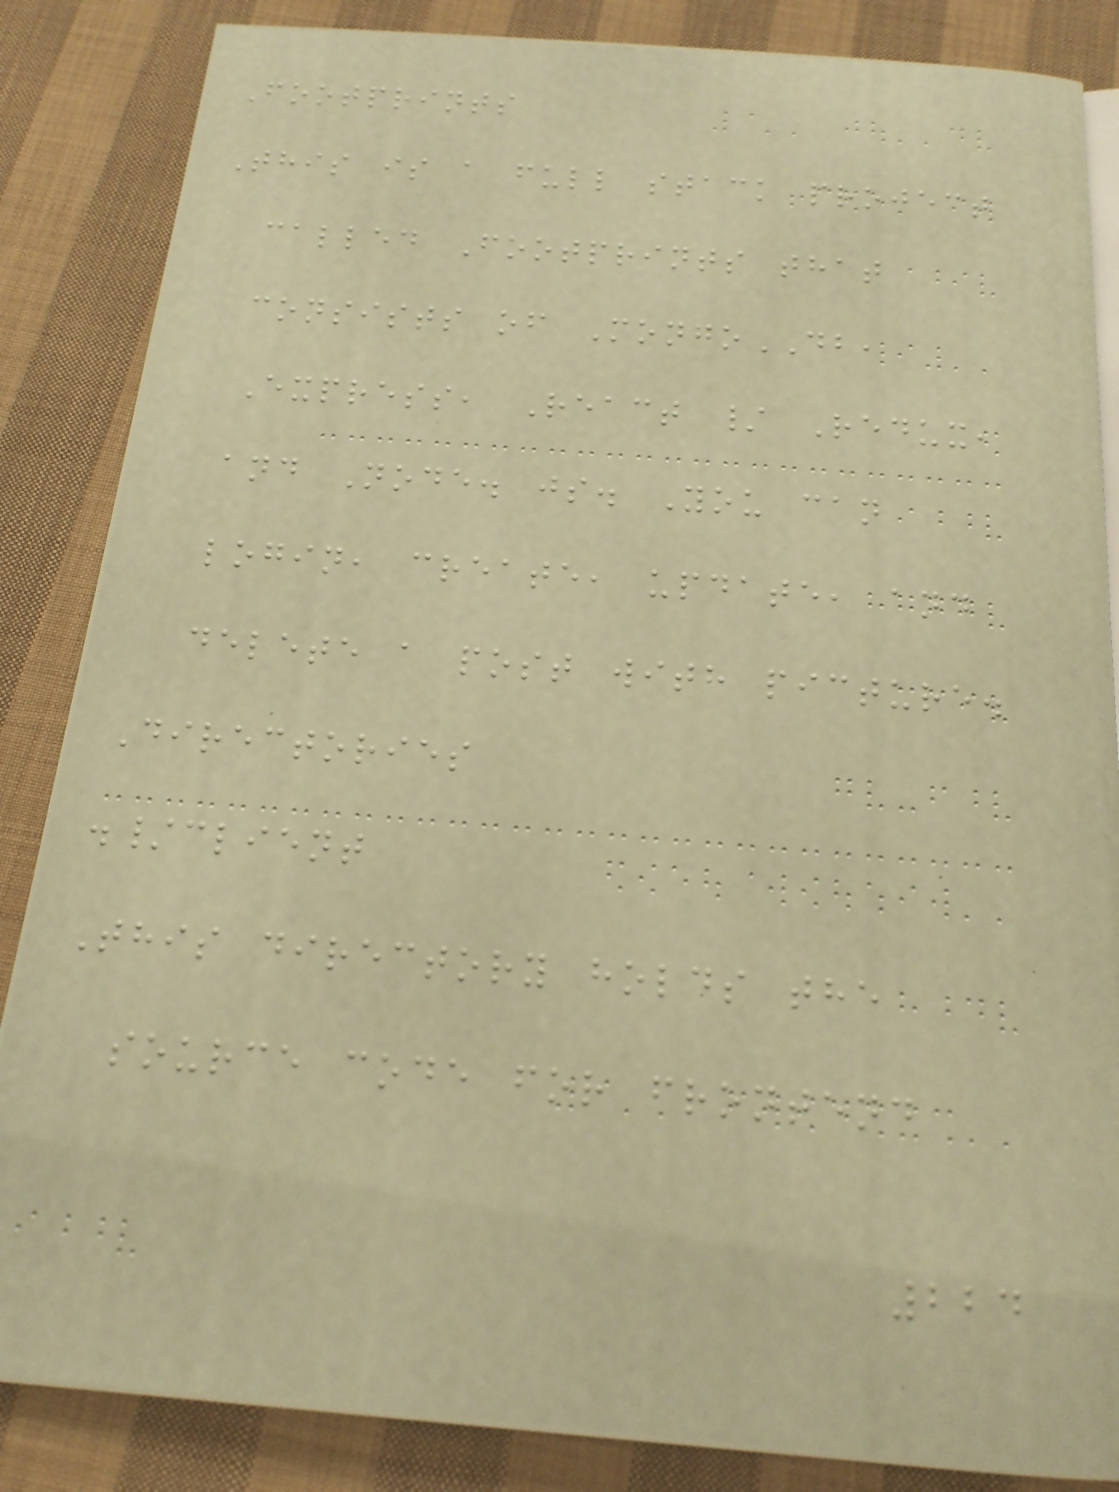Footprints
This is a full stack project
called Footprints that
consists of MongoDB,
Express, React / Redux,
and Node. js. You can
login, create, update, and
delete a post with picture.
Directories
./client
This directory holds the
source code for frontend
224
